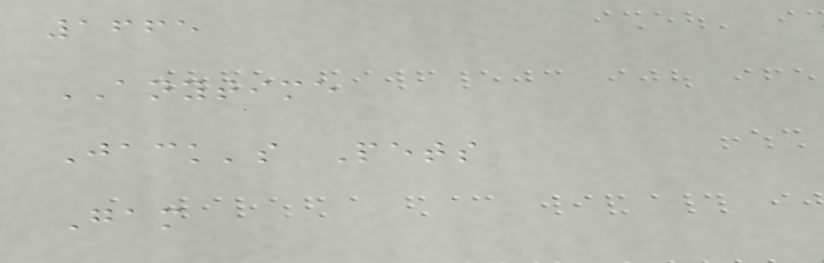1665
ANYTIME
Jack's Pets
Gam
